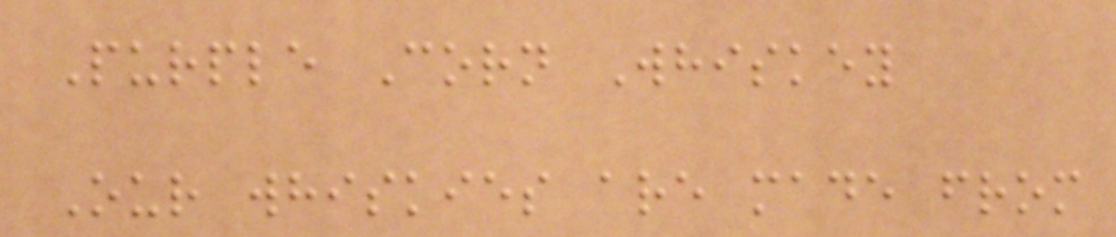Purple Corn Whiskey
Our whiskies are made from
